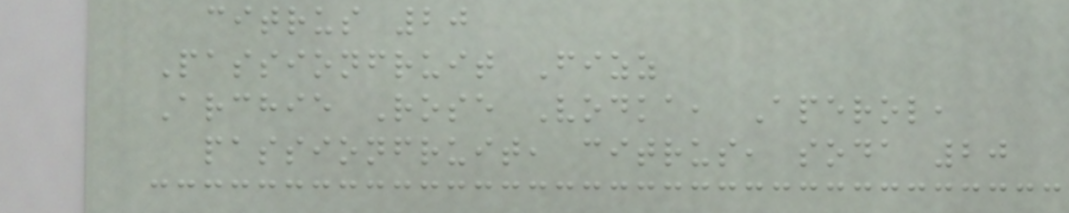citrus 20
Passionfruit Fizz
Archie Rose Vodka, Aperol,
passionfruit, citrus, soda 20
